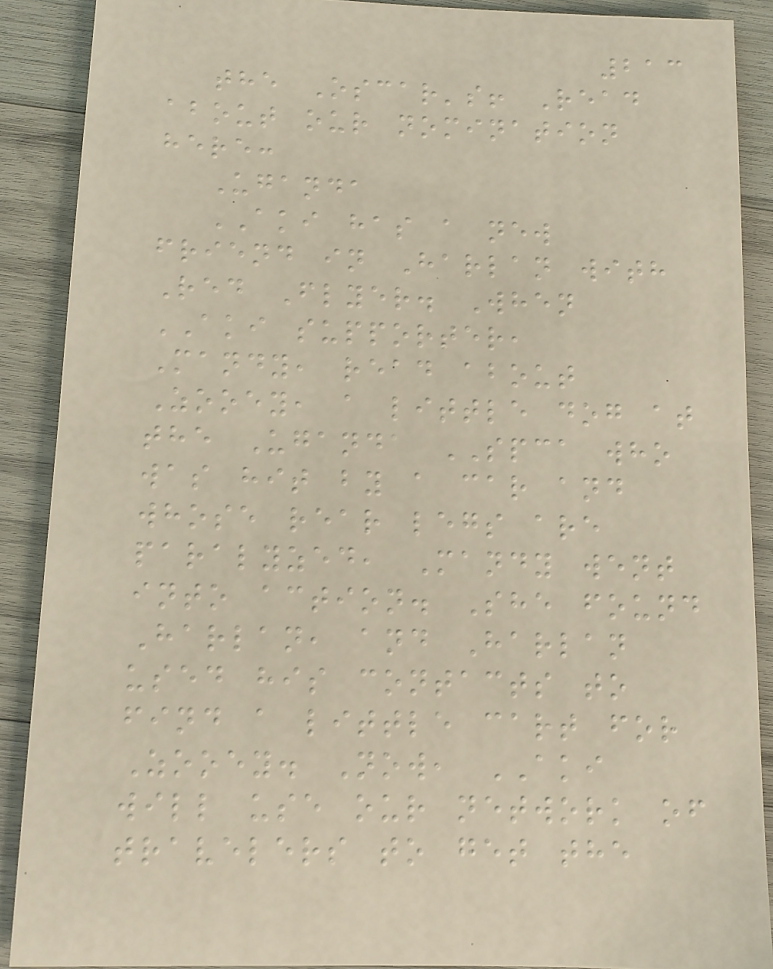213
the Oscar's! Read
about our nomination
here:
Uganda
AKI has a new
friend in Harlan with
Red Flyer. When
AKI supporter,
Mandy, read about
Zooey, a little dog at
the Uganda SPCA who
was hit by a car and
whose rear legs are
paralyzed, Mandy went
into action. She found
Harlan, and Harlan
used his contacts to
find a little cart for
Zooey. Now, AKI
will use our network of
travelers to get the
